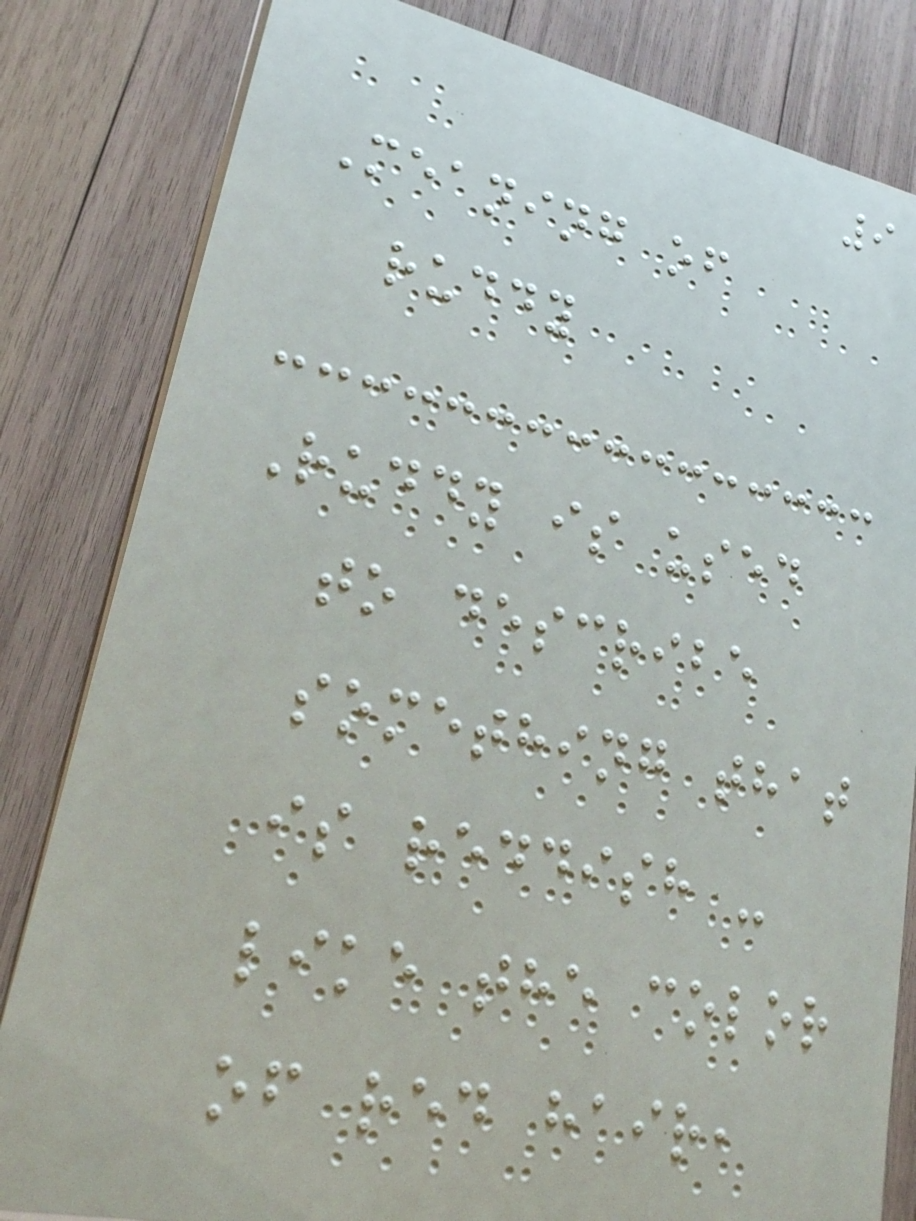9
Meaning of
ruddy
Ruddy is used
to describe
something that
is reddish -
like the color
of red hair,
